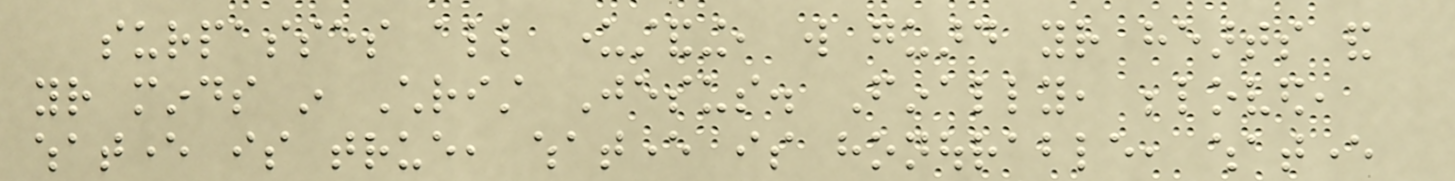surpasses all understanding, will guard your hearts and
your minds in Christ Jesus. Finally, beloved,
whatever is true, whatever is honourable, whatever
